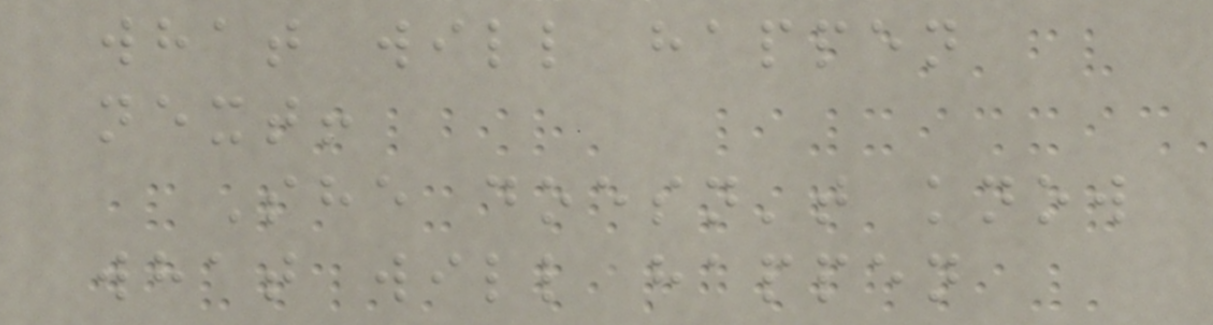what will happen
next!
She doesn't know
what will happen
